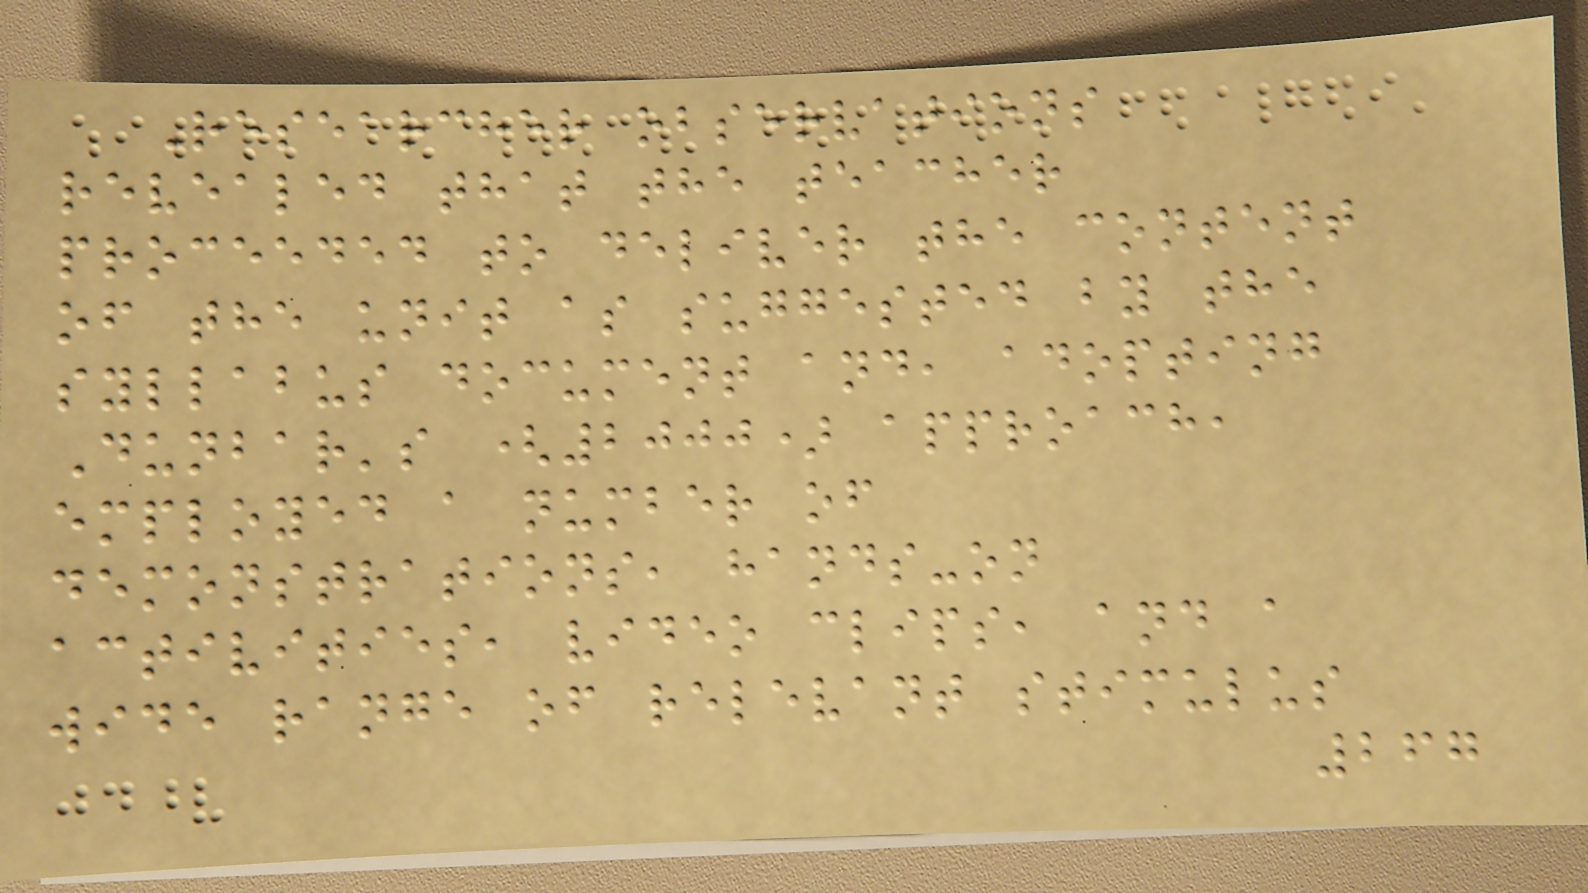Researcher observations
revealed that the teacher
proceeded to deliver the content
of the unit as suggested by the
syllabus document and, adopting
Dunbar's (2000) approach,
employed a number of
demonstrations, hands-on
activities, video clips, and a
wide range of relevant stimulus
267
